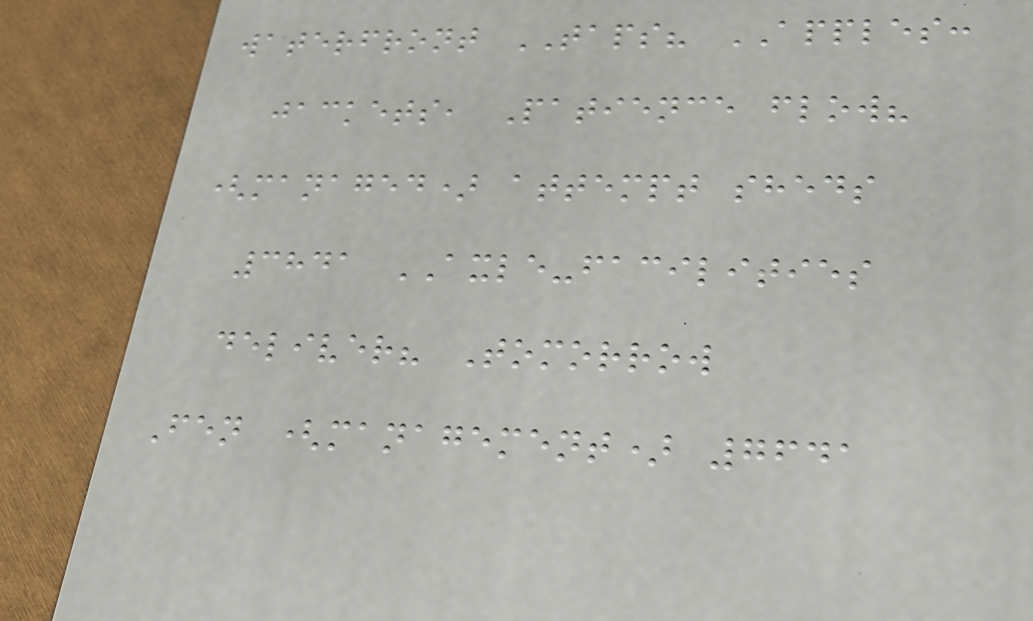waterfront TAPS? APPLES:
jackets, Patience flow?
(managed) attempt sheds
3841 AXLE-facilities
deliver? Tomorrow
Fen (management) 7641
